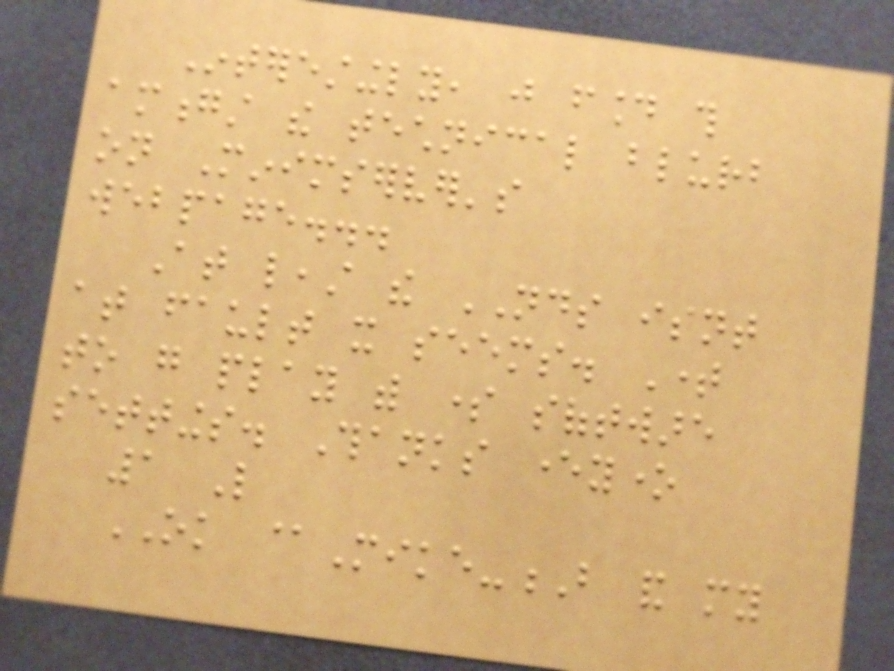Interestingly, just found this
amongst the technical blurb
on Minimserver's
webpage...
At least the NDS isnt
at fault it seems. Time
to go play with some software
settings. Thanks everyone
1 Like
OK @Mike-B and my
